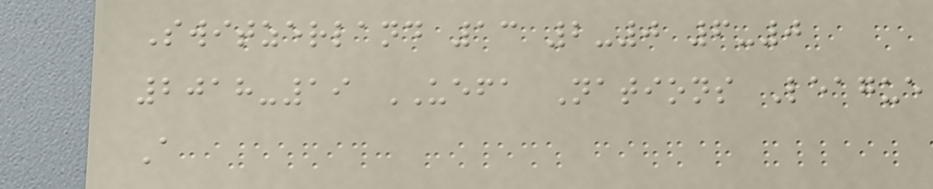Switzerland 13 2-0 6-0
2018-19 UEFA Nations League
A
